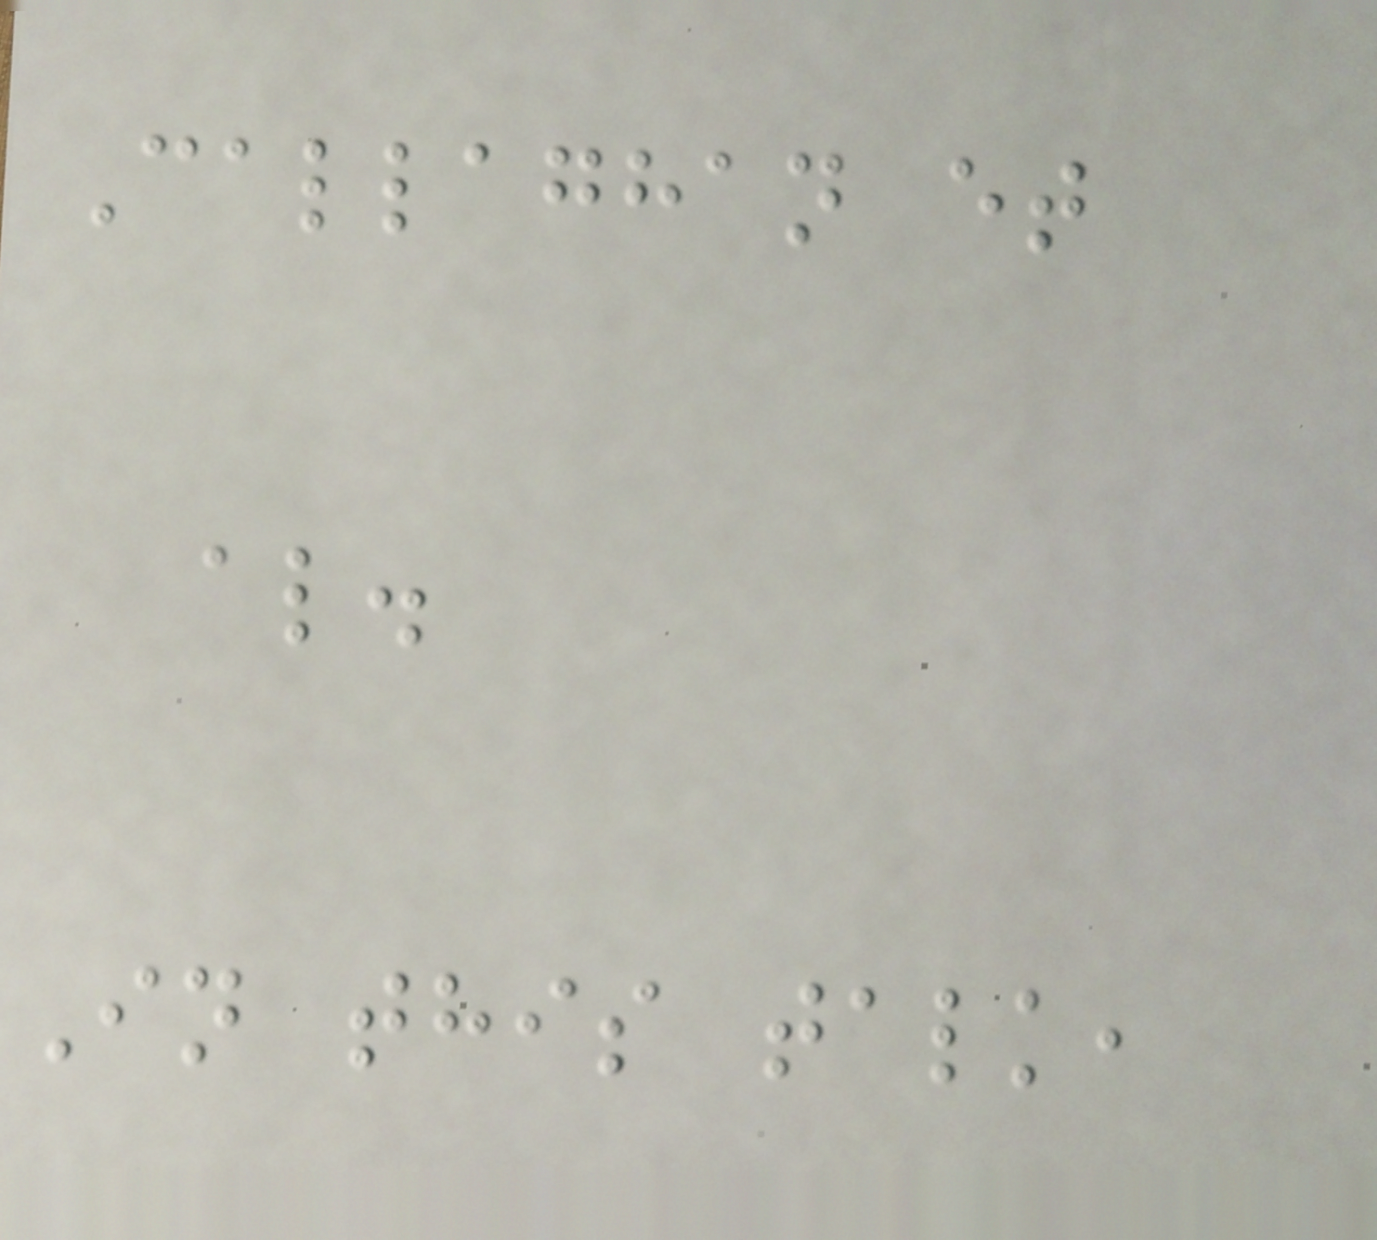Callaghan et
al.
In this talk,
